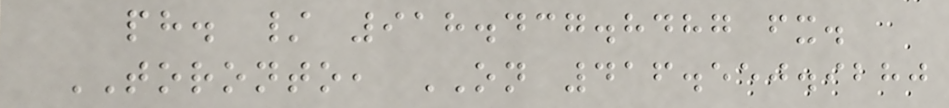ph. / 918.437.8487 fx.
TORONTO, ON 416.550.9280
